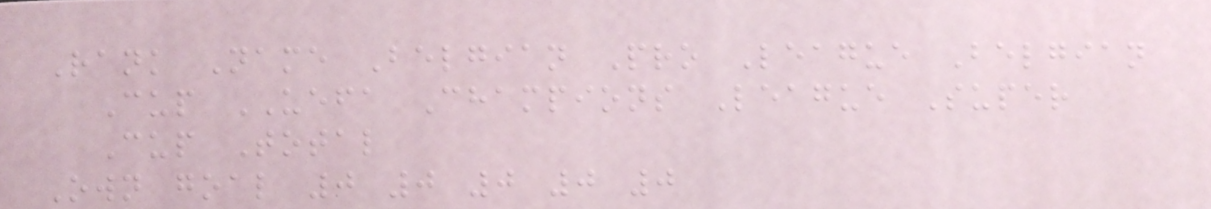Rank Name Belgian Pro League Belgian
Cup UEFA Champions League Super
Cup Total
Own goal 0 0 0 0 0
